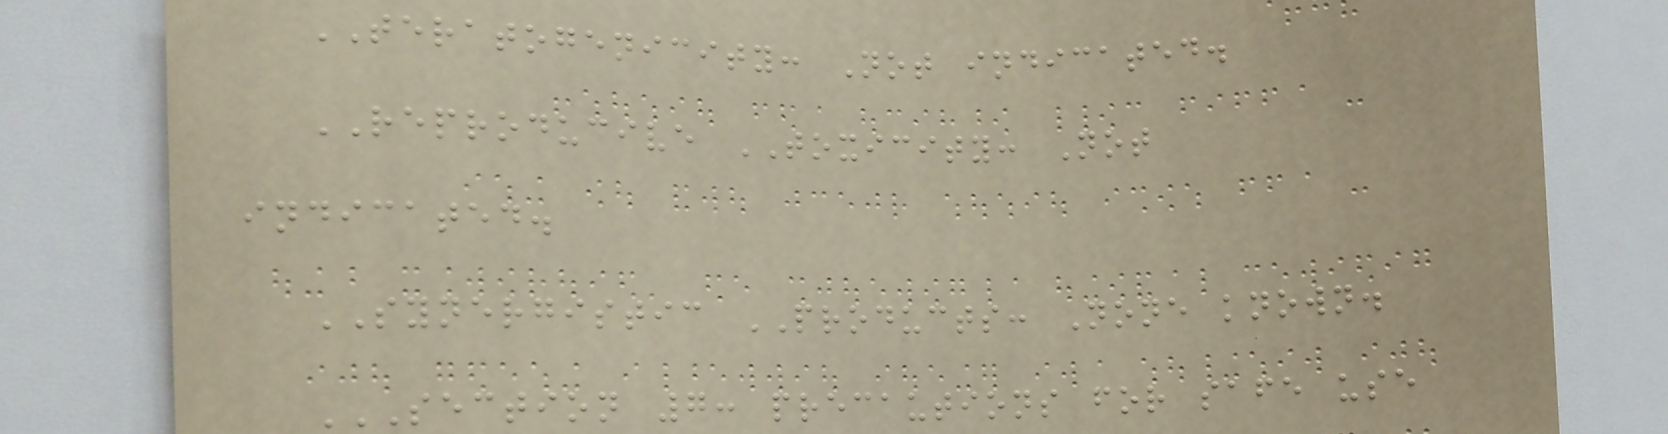TERATOGENICITY: Not indicated.
REPRODUCIVE TOXICITY: Not
indicated.
SYNERGISTIC PRODUCTS: None known.
SECTION 7: PRECAUTIONS FOR SAFE USE
